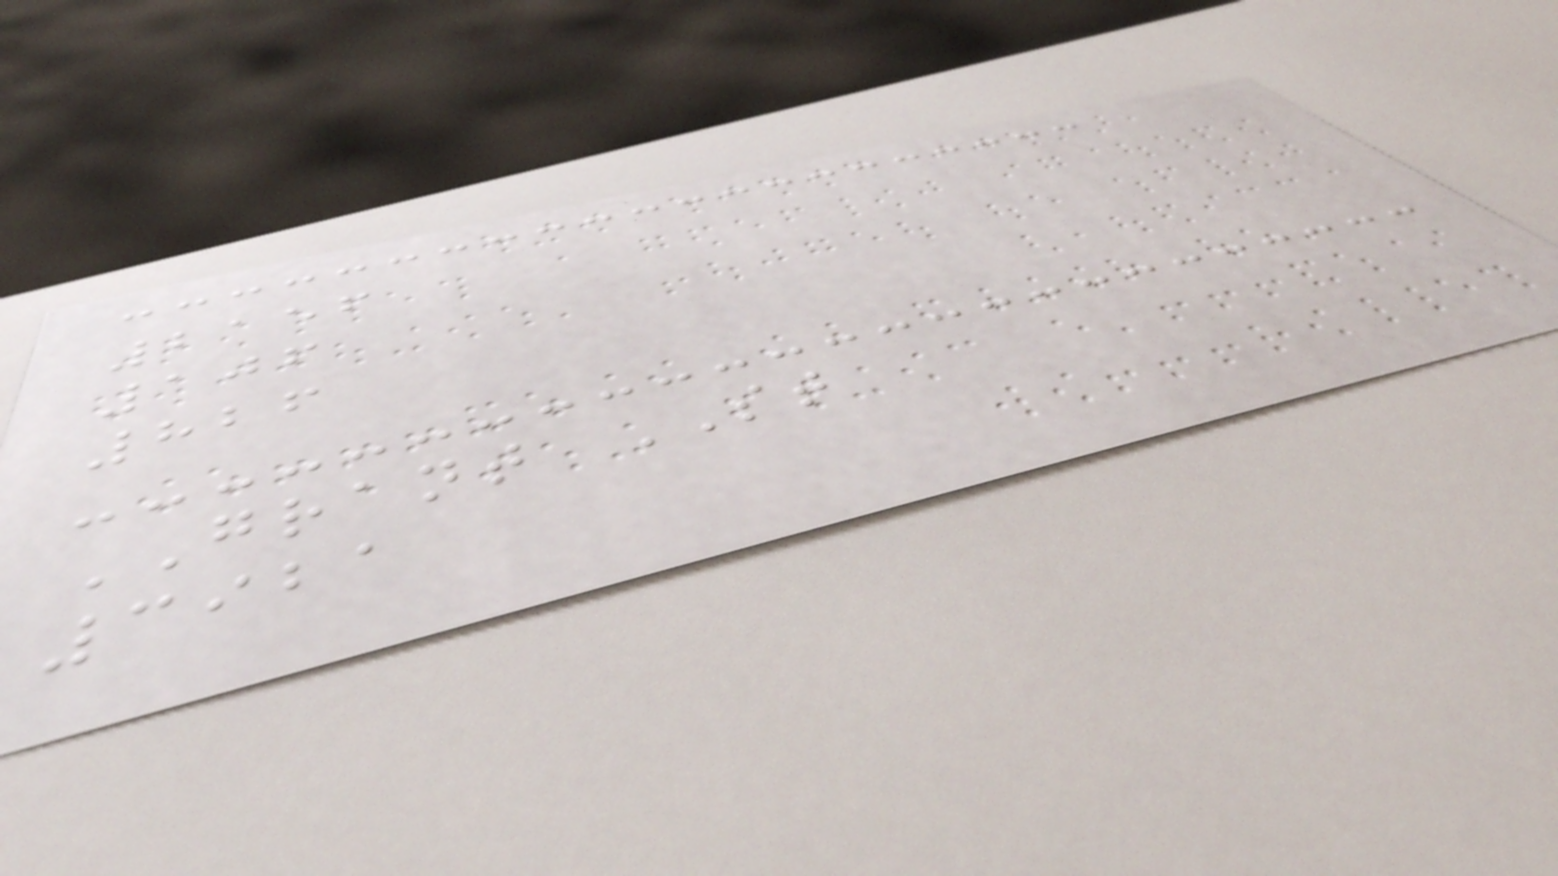2156
106
826
GRANT ST
3921
